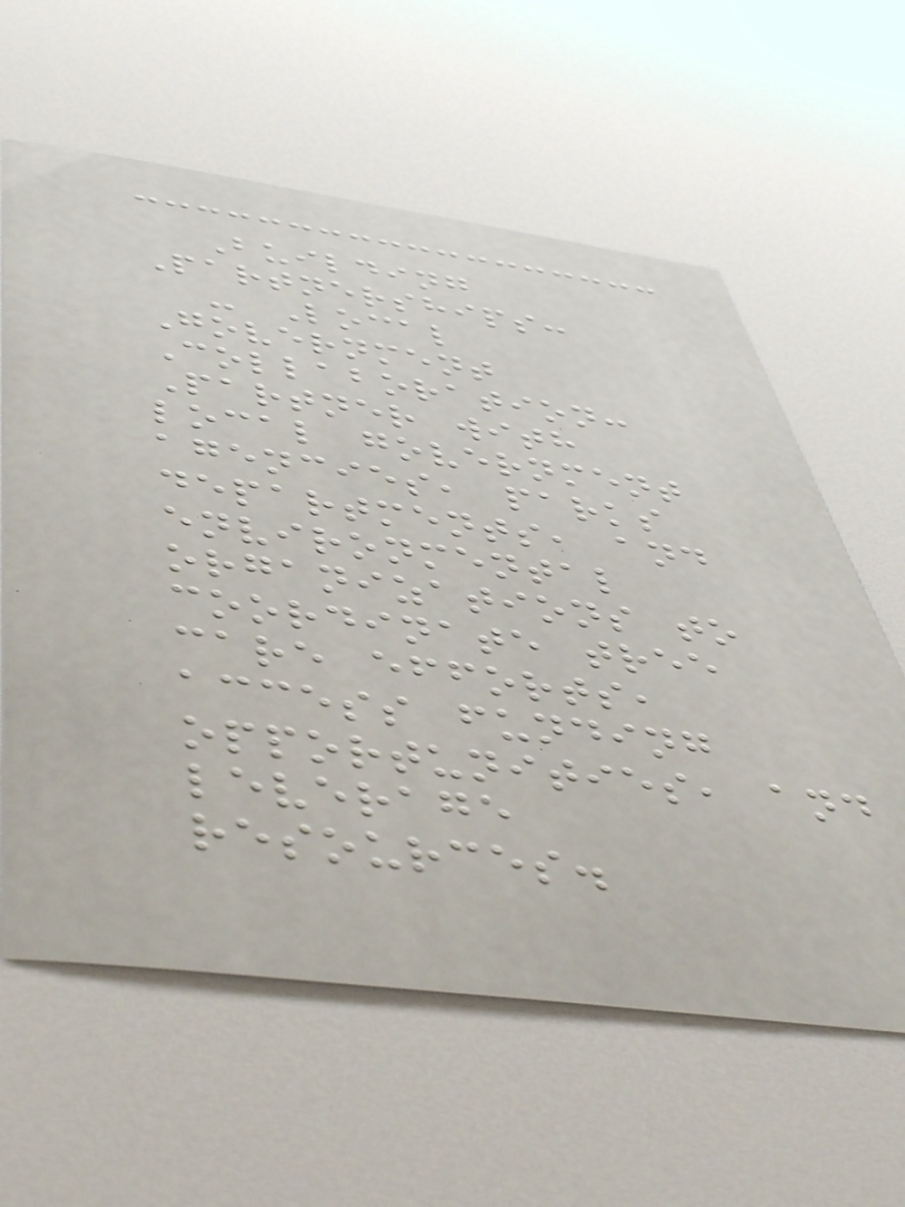Building
Partnerships:
- Local
Government
Collaboration:
Partner with
local government
agencies, parks
departments, and
environmental
organizations to
coordinate tree
care efforts,
access funding
opportunities, and
leverage
resources.
